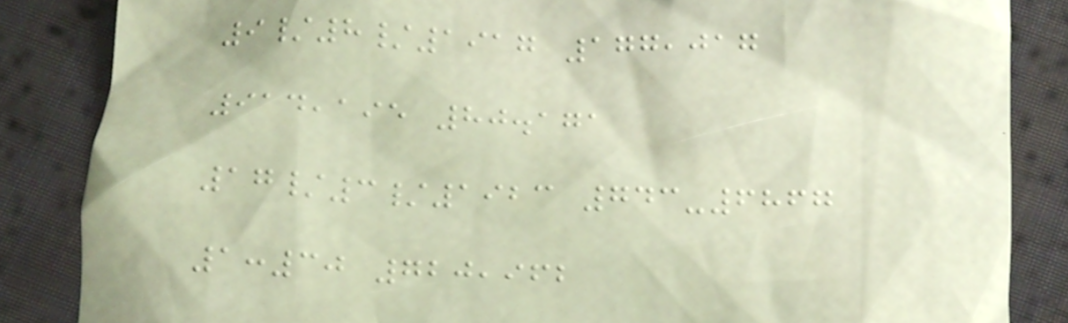9/8/1917 177,017
914,195 80.171
17/3/1923 743-6867
1:30 720,962
